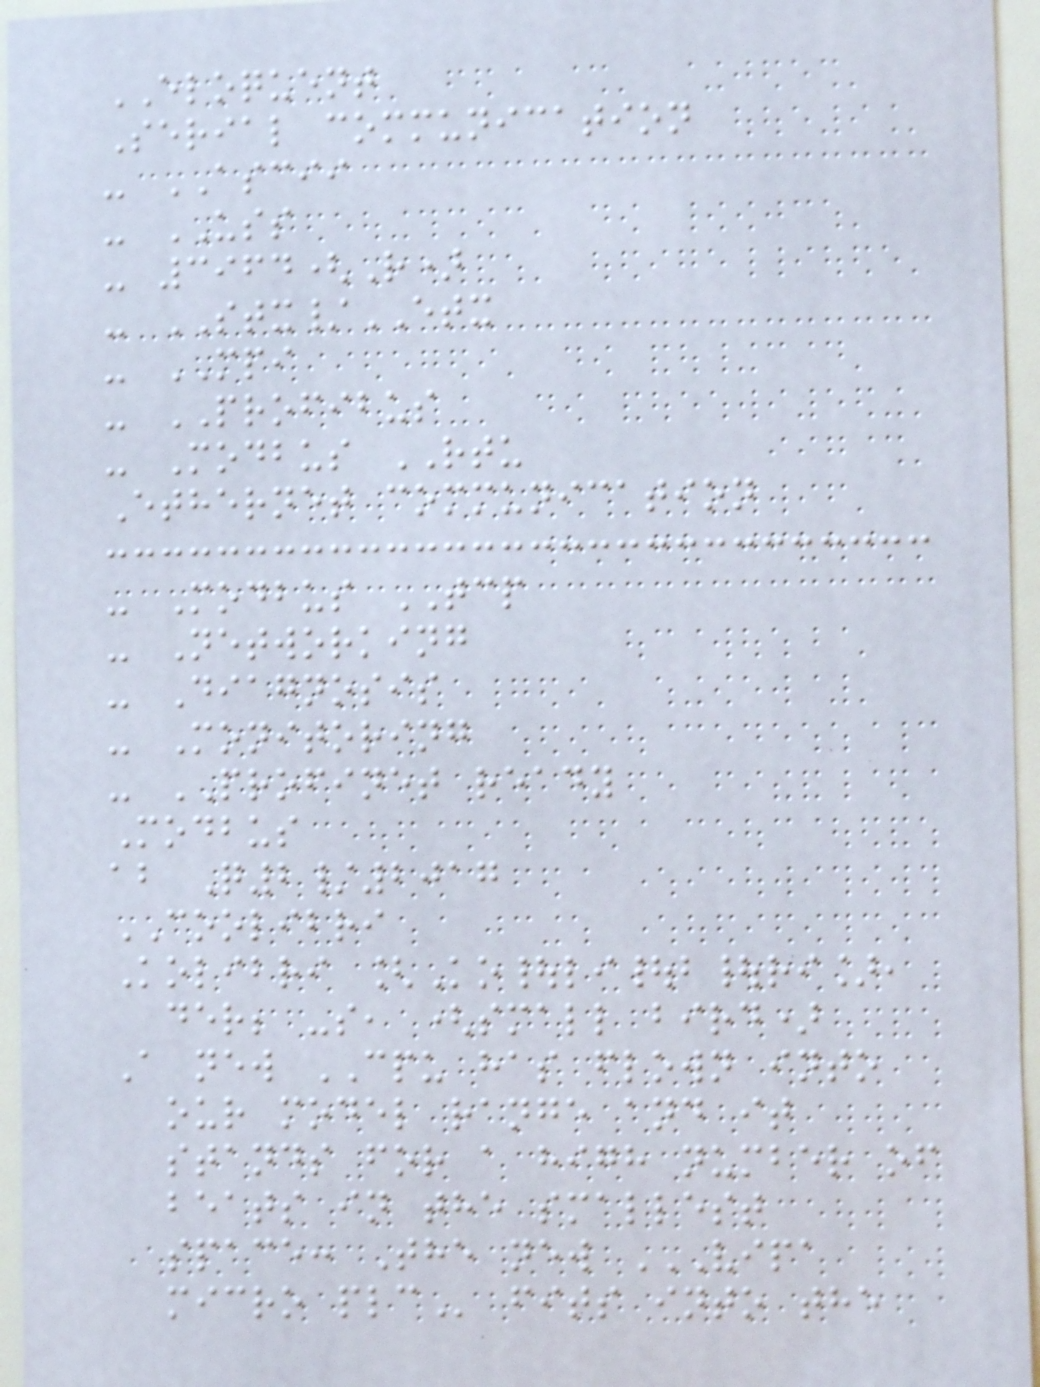ELOQUENT
Serial communication
- ASCII
- USS
- 3964(R)
- STX/ETX
- MPI
- PROFIBUS
- Modbus RTU
Ethernet communication
- Modbus TCP
- Networking
- Diagnosis
- Monitoring
- PROFINET ready
Modbus
ab Q2/2017
COOLIBRI
Kolibri [Ko|li|b|ri],
der; -s, (small bird)
A new CPU has flown into
our model range and it
stands for a high number of
beats in the smallest
space: The new VIPA
MICRO PLC fits into the
